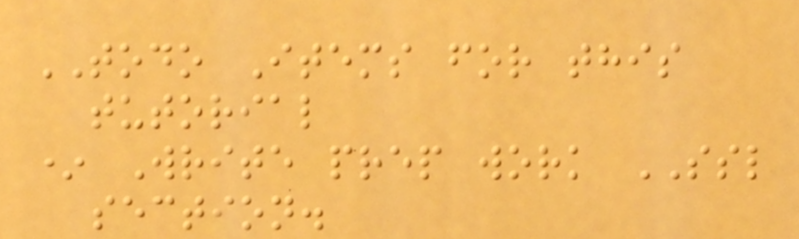TODO Items for this
tutorial
* Write prep work SSL
section.
